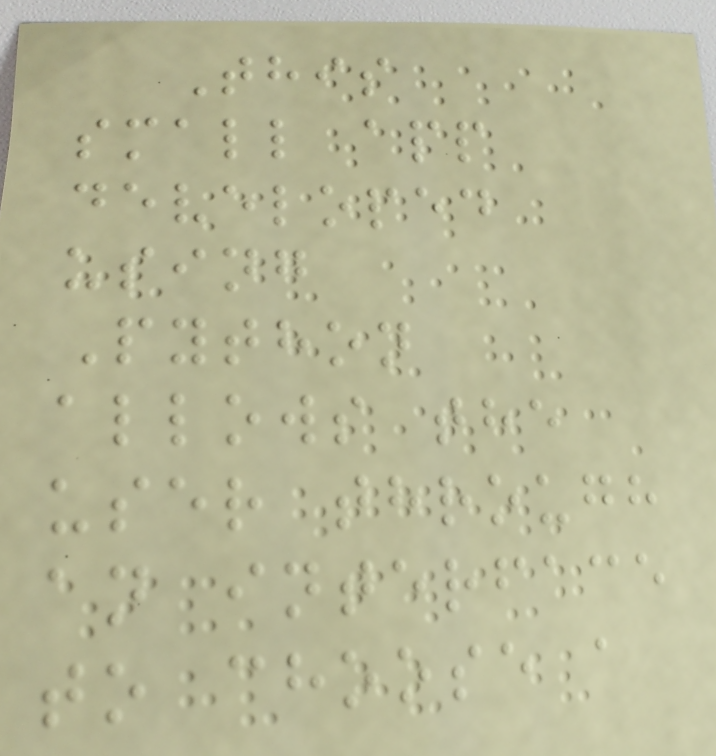This
small app
developed
using
Python
allows the
user through
an interface
to choose a
